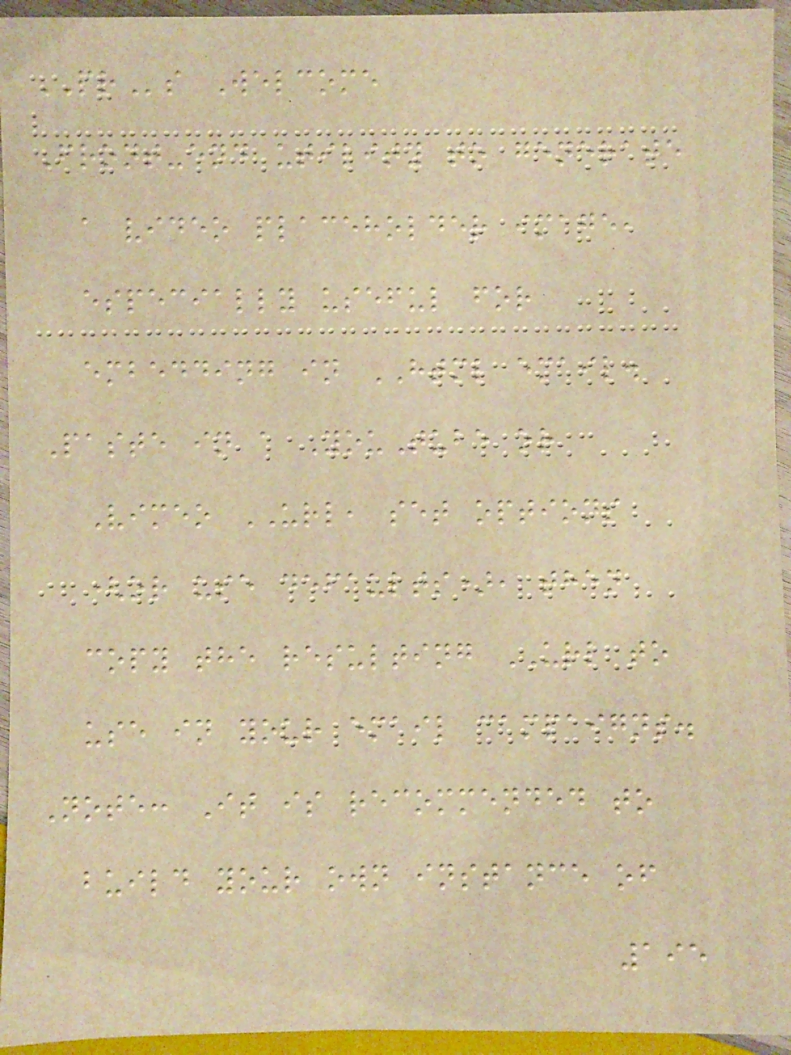PRs Welcome
Front-end utility to generate
a video placeholder image,
especially useful for
embedding in HTML email.
Paste in a YouTube or
Vimeo URL, set options
(or use defaults), then
copy the resulting URL to
use in your email campaigns.
Note: It is recommended to
build your own instance of
195
